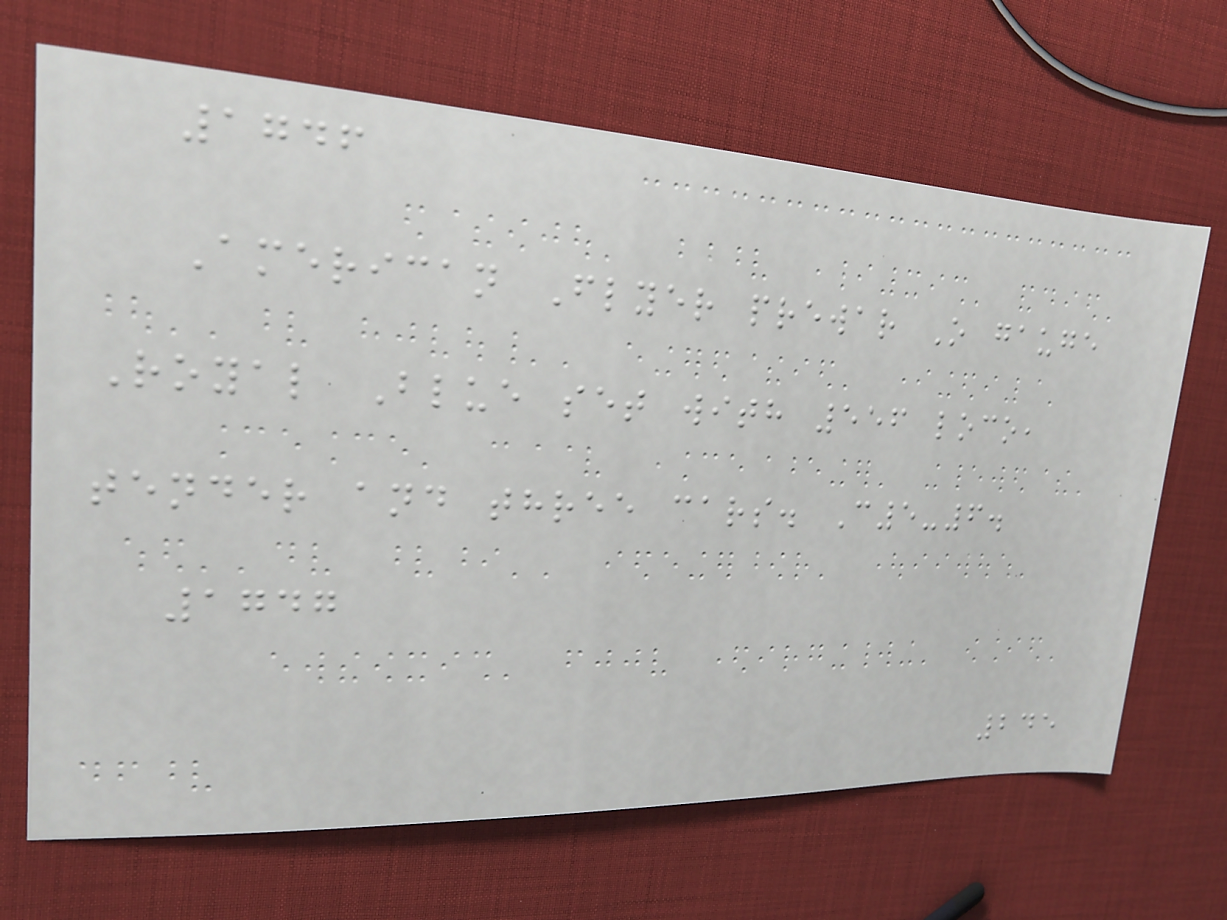1746
American Flyer prewar O gauge
Royal Blue set with 556 loco,
tender and three cars. C5-6.
1747
245
